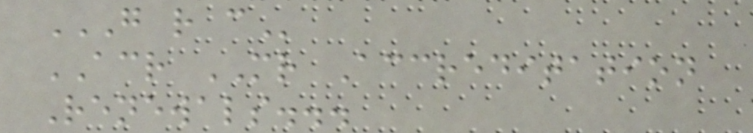G R C
ACR MR Accreditation
Renewals...
